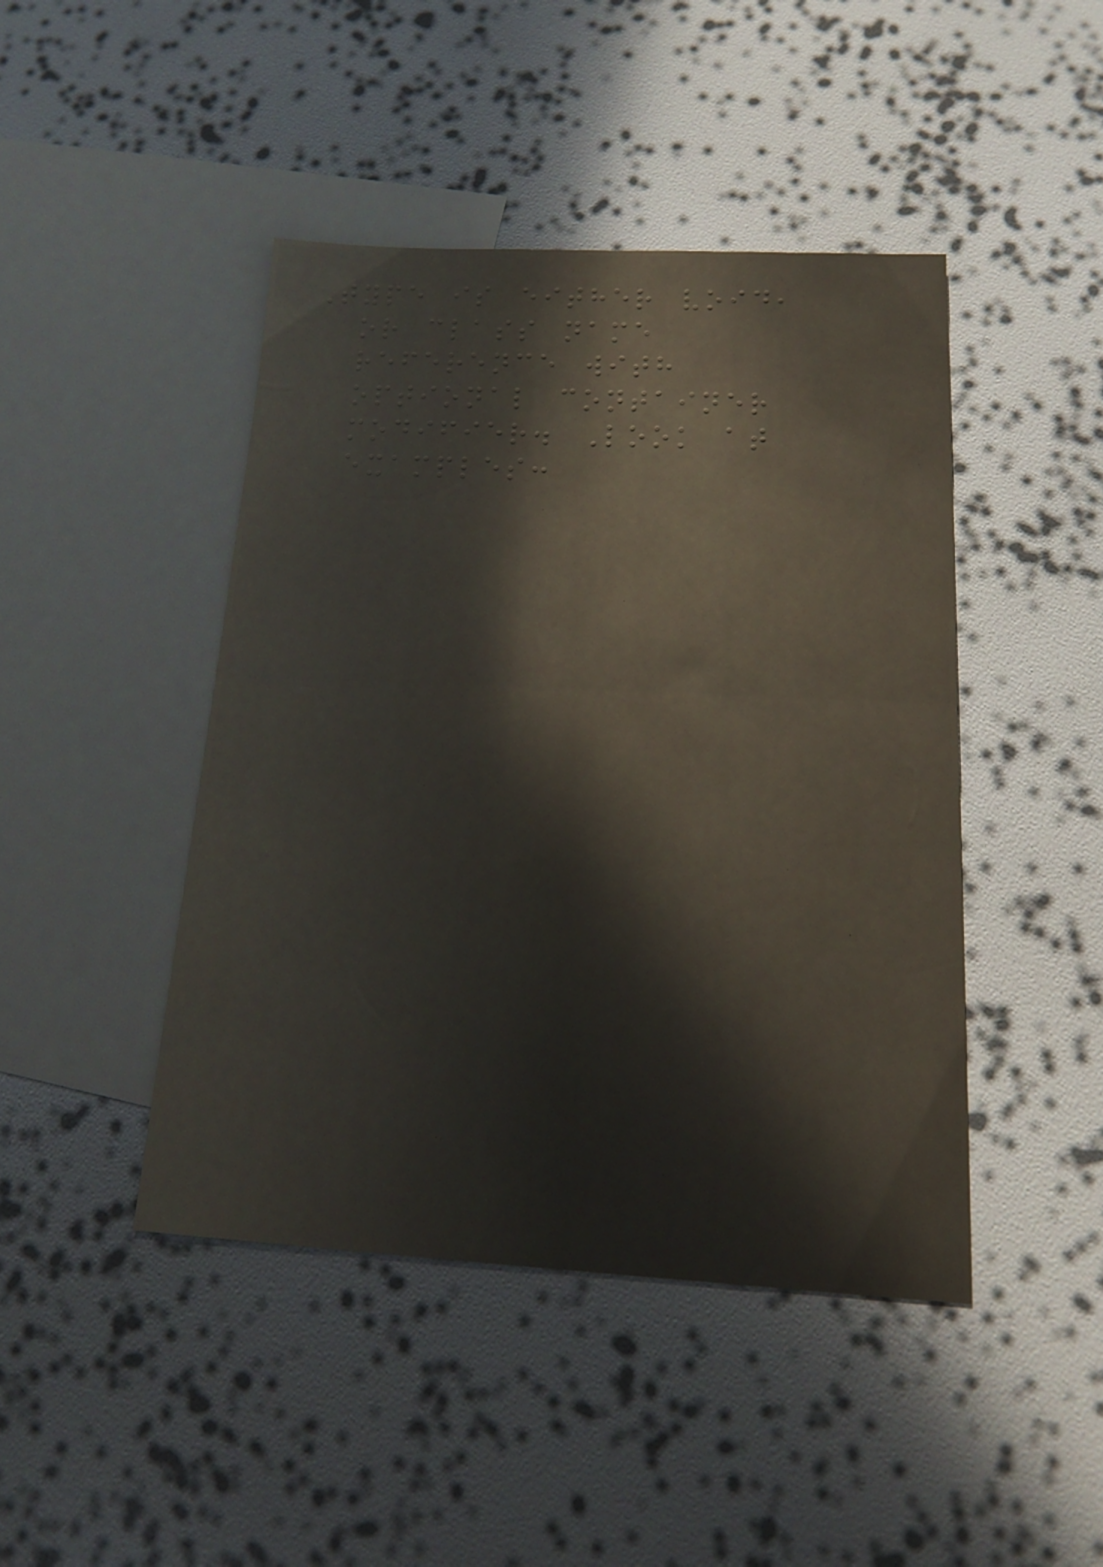Type is either void,
or class name
reference with
optional container
modifier. Look at
examples:
